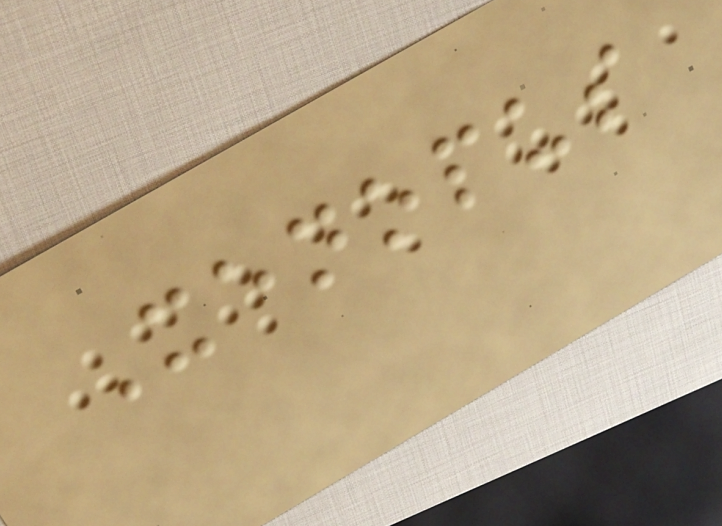Xenopus
